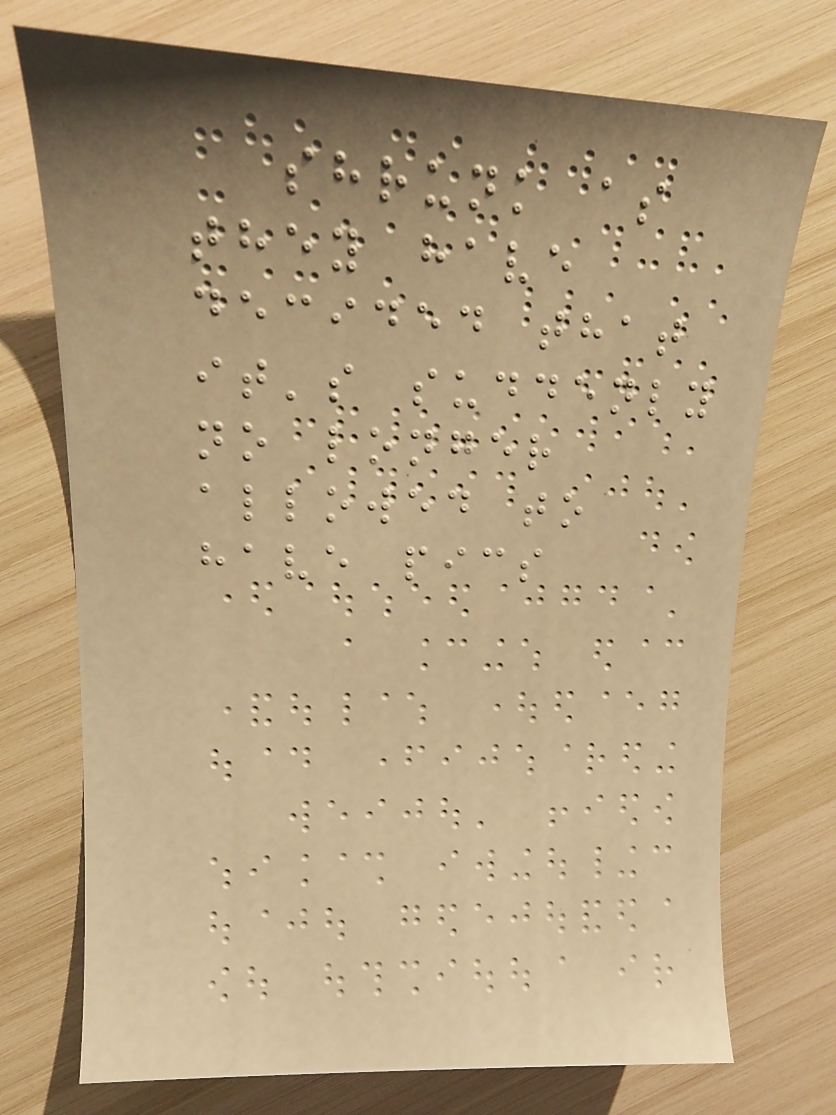shrunk as
they have
decided that
it's suddenly
no longer
allowed to
have pics
